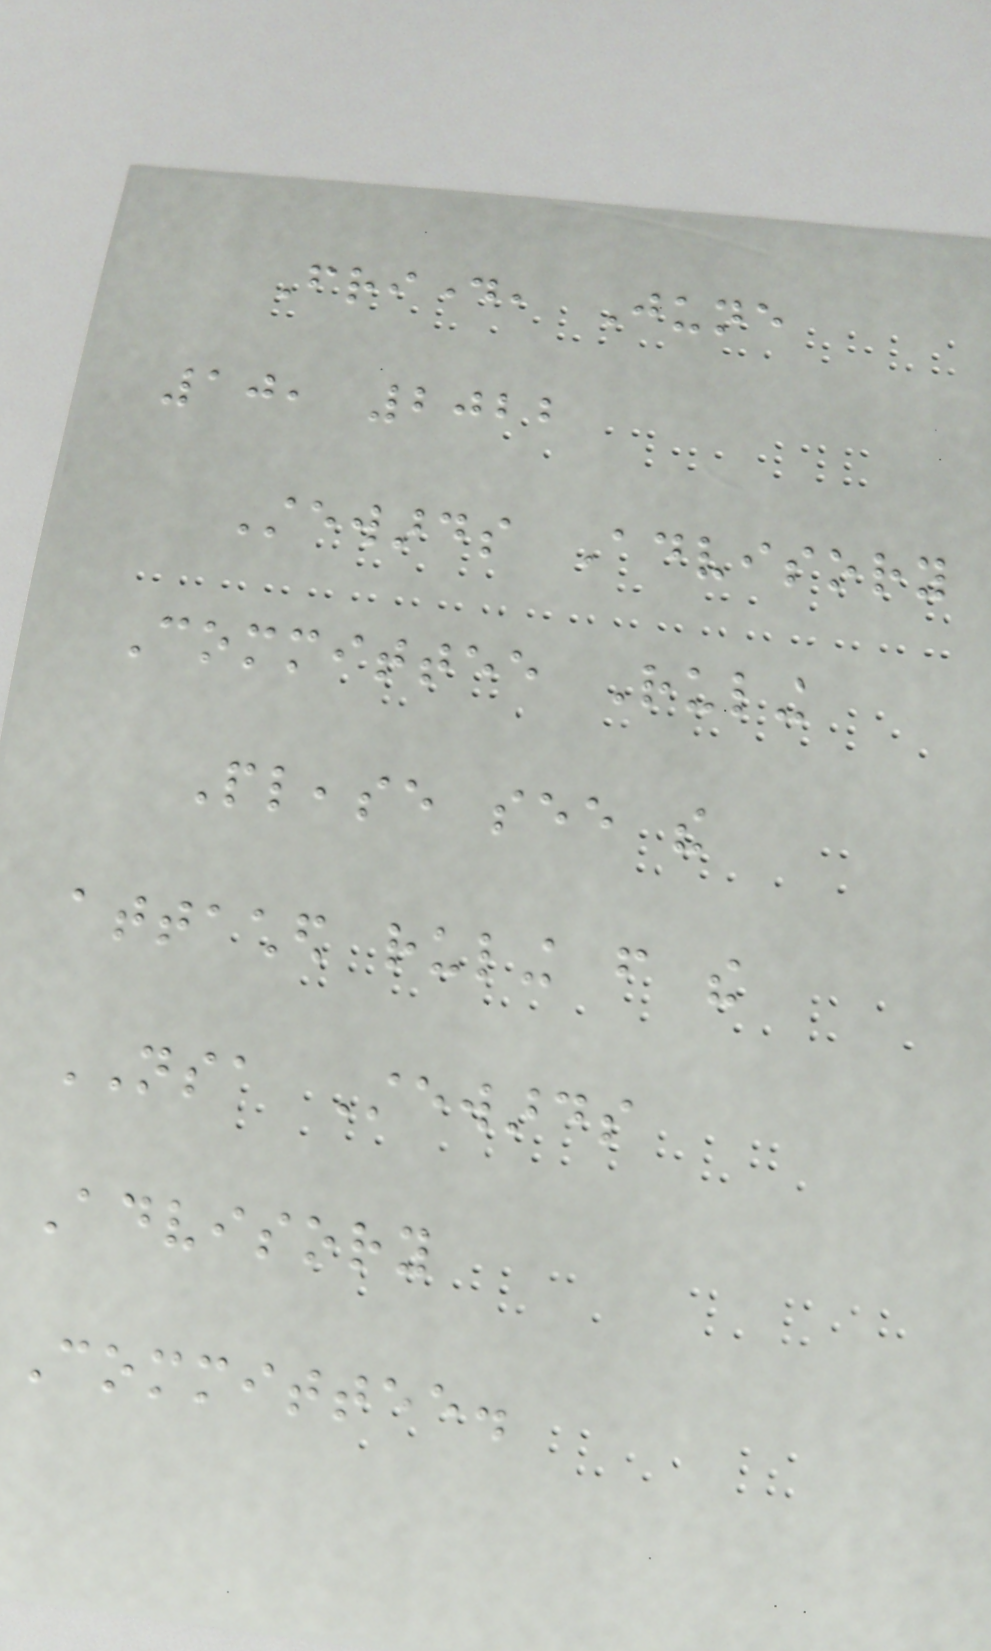Friday, June
10, 2022
Stewards Advisory
Committee Ruling
Please see the
attached ruling from the
NSA Stewards
Advisory
Committee.
